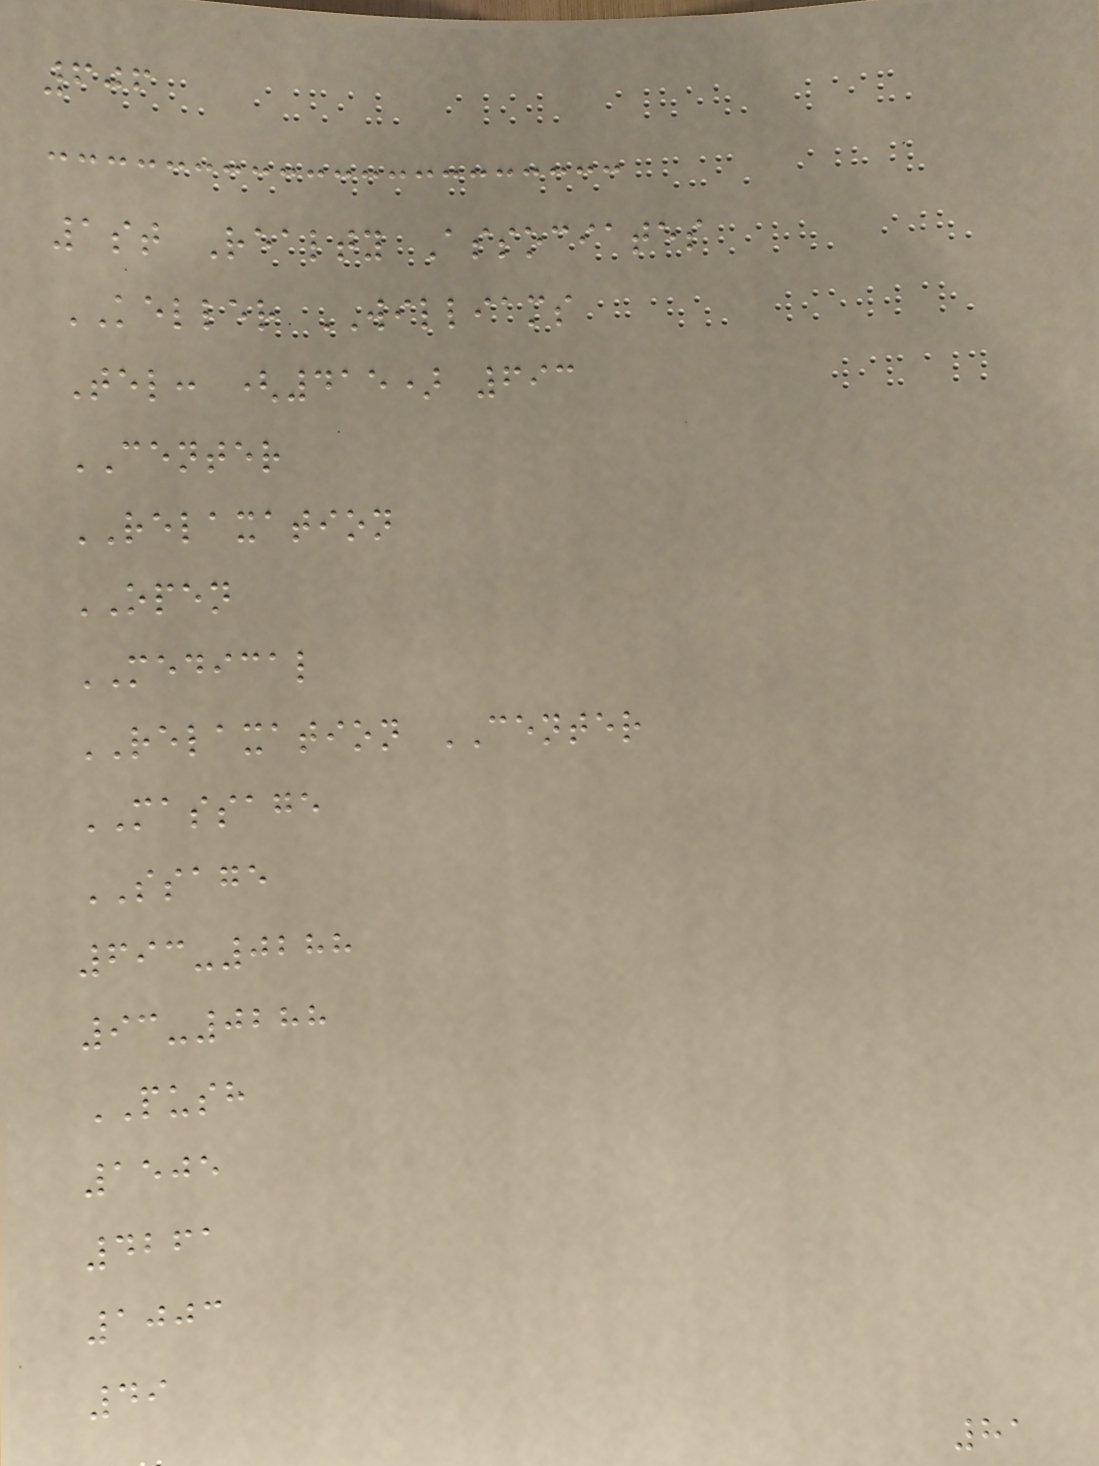606
1st Realty Associates
KELLER WILLIAMS
Tel: (415) 693
CENTER
RELAXATION
OPEN
MEDICAL
RELAXATION CENTER
MASSAGE
SSAGE
693-0288
93-0288
PUSH
1505
4261
1003
49
81
